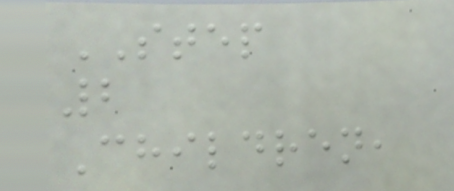STEP
2
Children,
